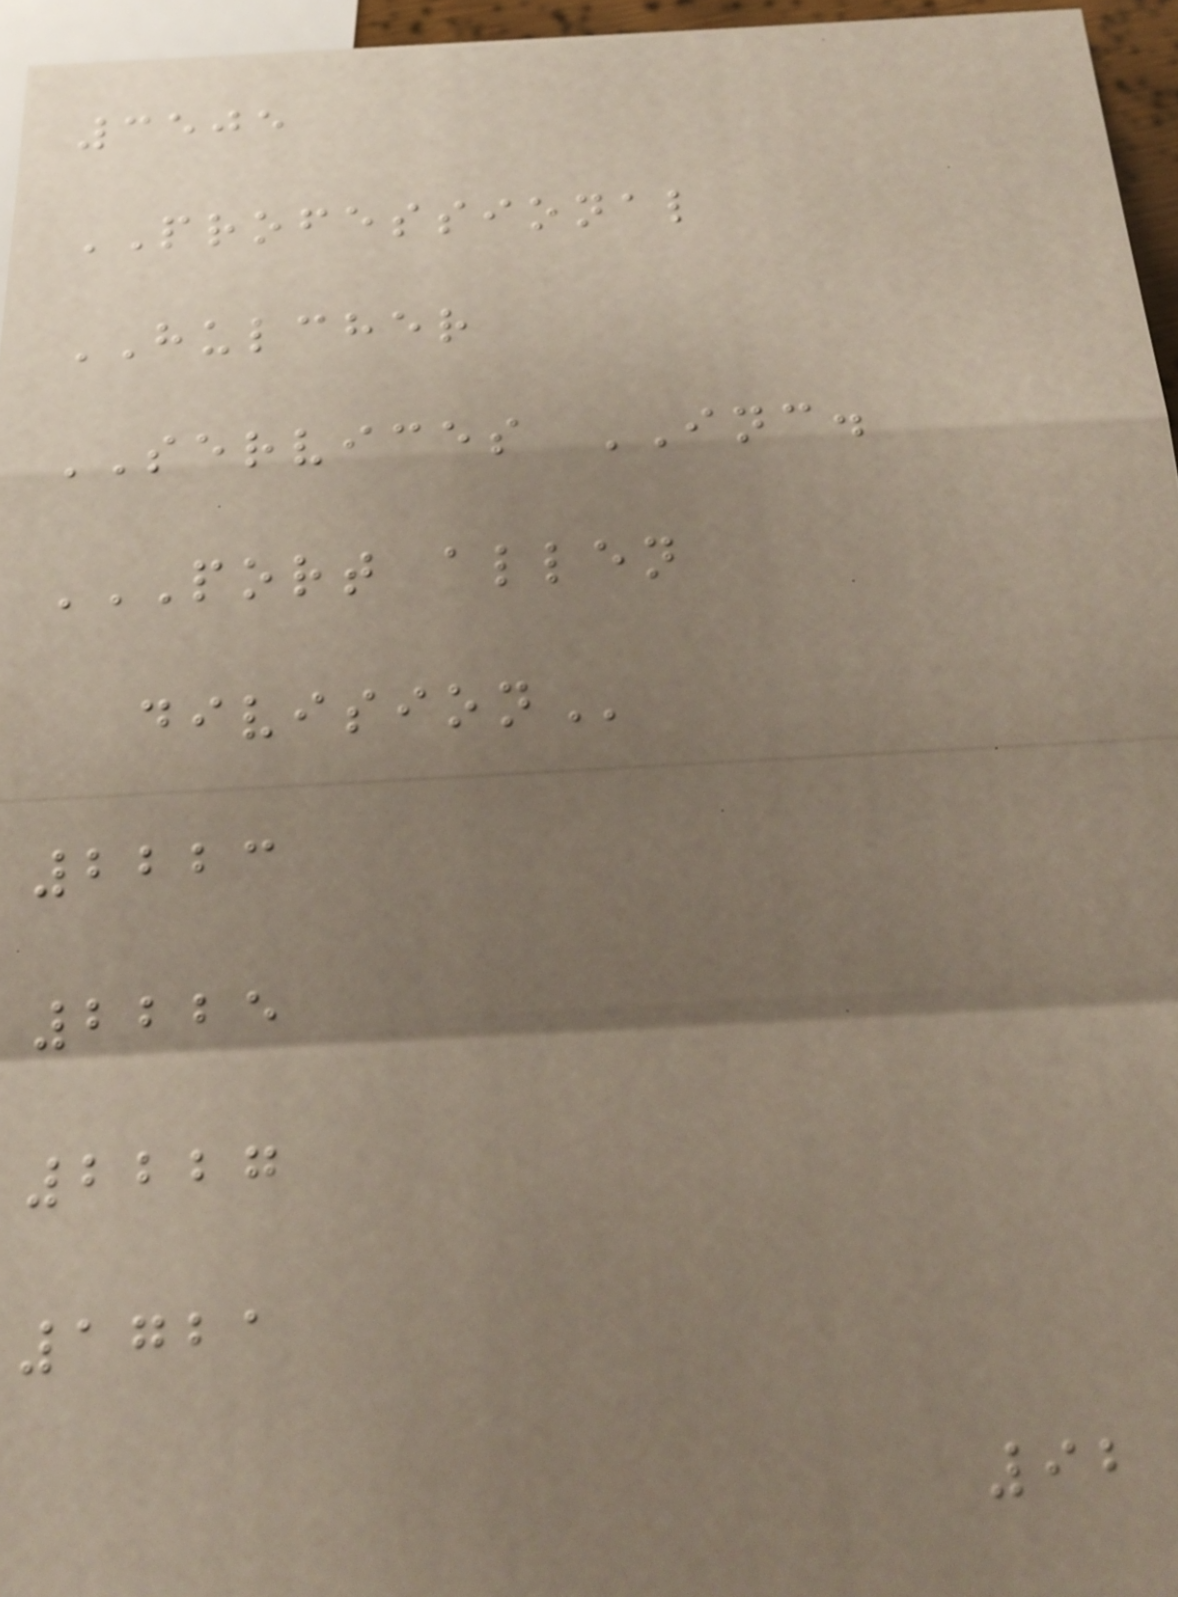3505
PROFESSIONAL
HULCHER
SERVICES INC.
PORT ALLEN
DIVISION
2223
2225
2227
1721
92
